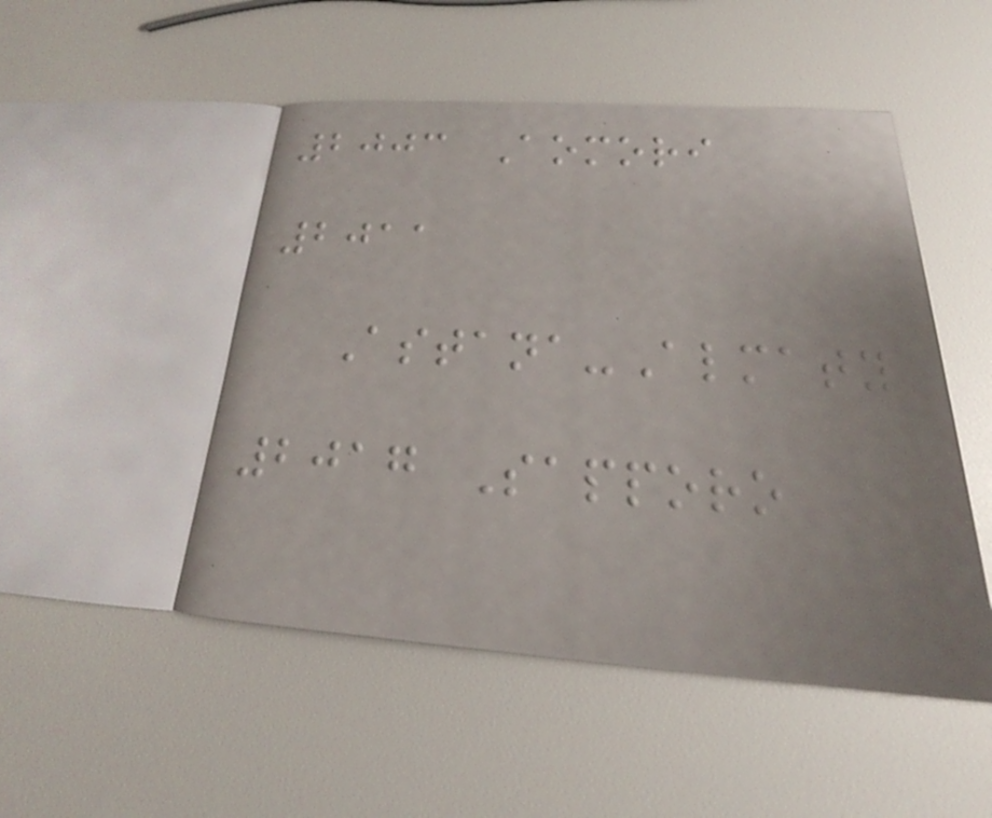2003 Aomori
2011
Astana-Almaty
2017 Sapporo
